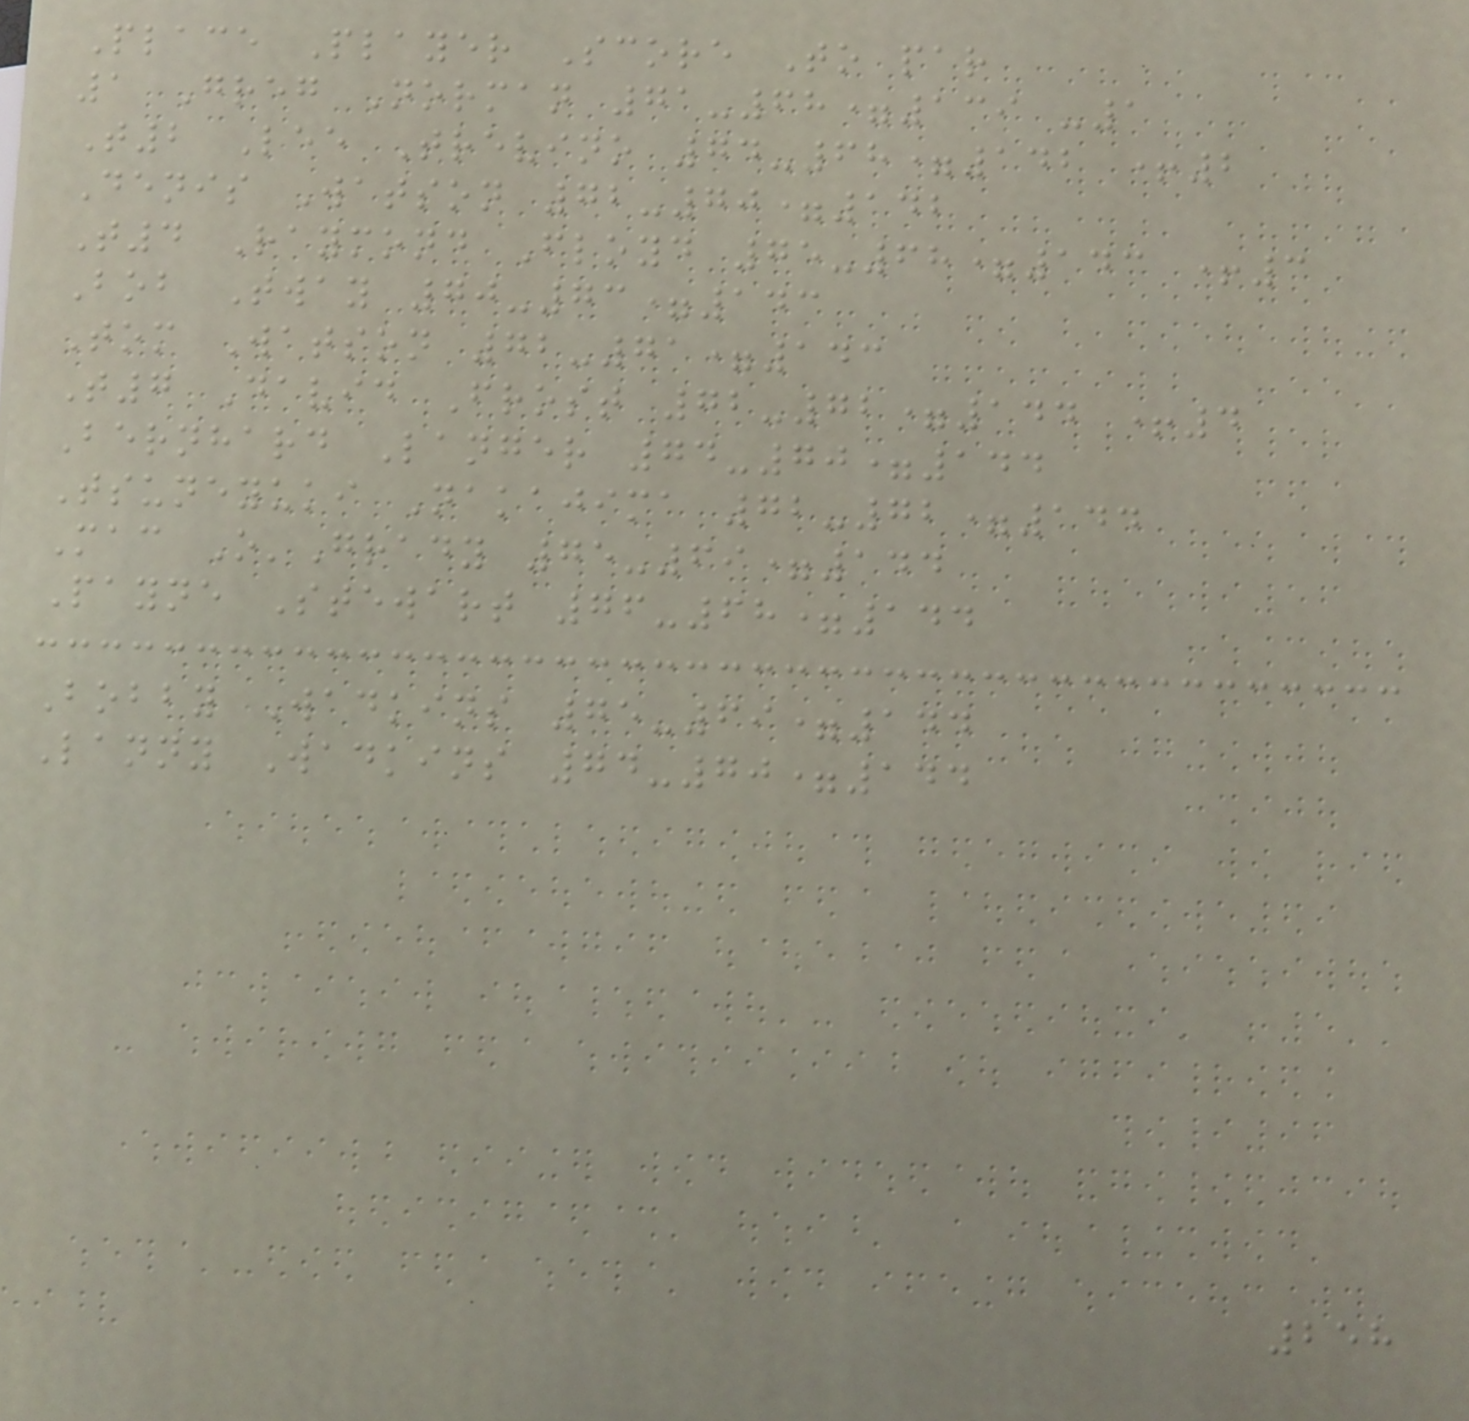Place Player Score To par
1 Greg Norman 71-68=139 -1
T2 Lee Trevino 74-68=142 +2
Denis Watson 72-70=142
T4 Raymond Floyd 75-68=143 +3
Bob Tway 70-73=143
Tom Watson 72-71=143
T7 David Frost 72-72=144 +4
Bernhard Langer 74-70=144
Tsuneyuki Nakajima 72-72=144
Mac O'Grady 75-69=144
Payne Stewart 76-68=144
Bobby Wadkins 75-69=144
Lanny Wadkins 74-70=144
258
